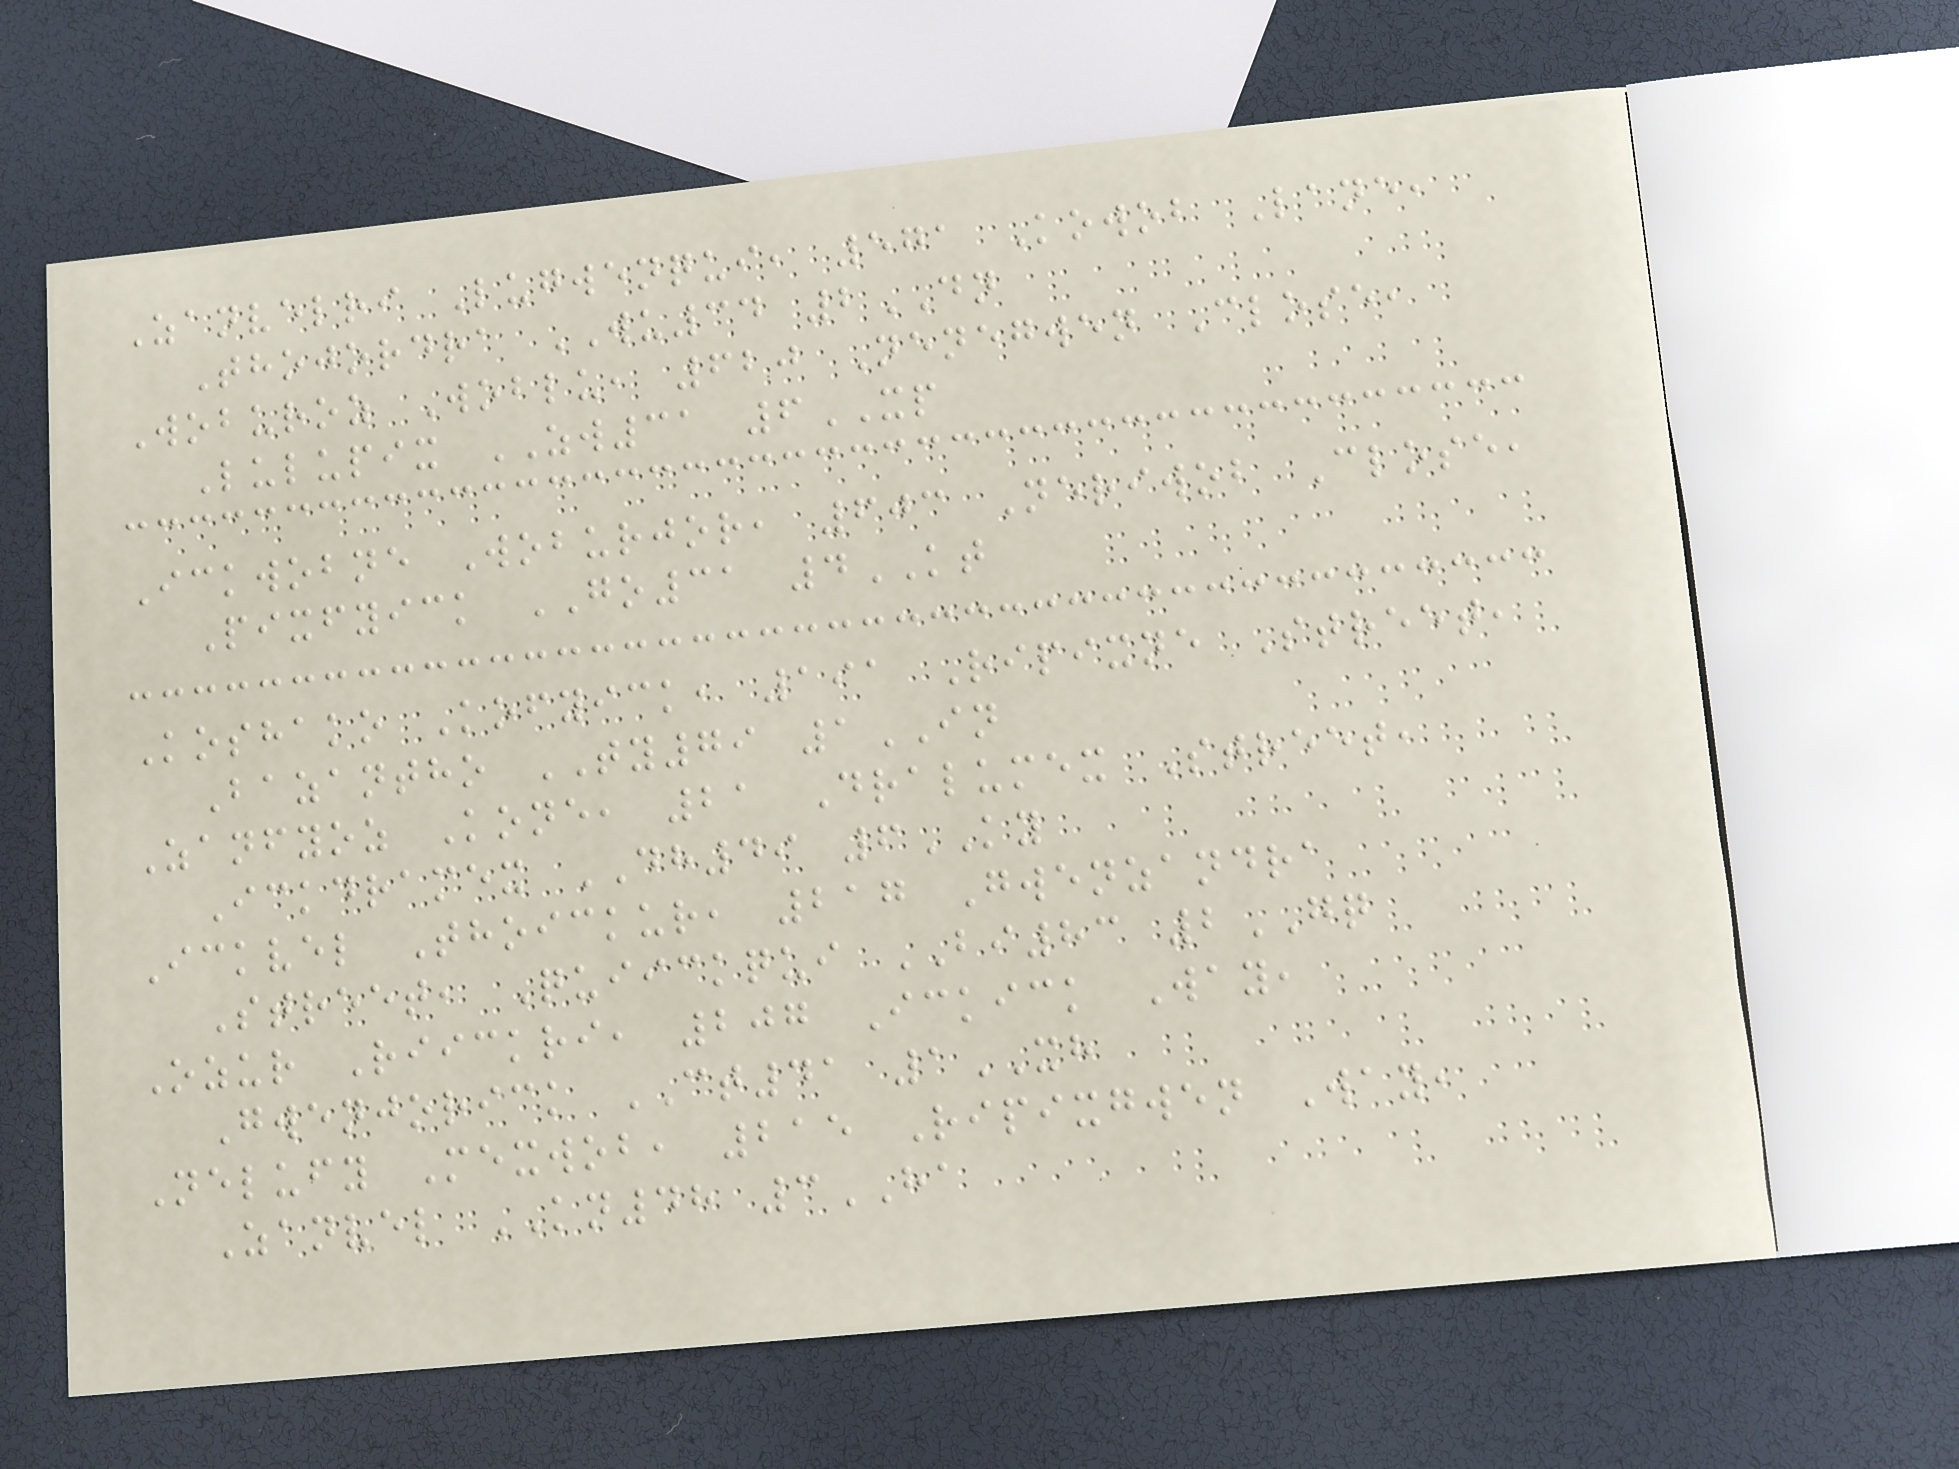Zanvelri Lugwenqui, 571 Kowob Lane,
Thojordra WU34 2DN
Woburoz Woblu, 620 Nenegwen Close,
Lulupix ZW31 6XP
Ickwobne Woburjor, 603 Neriwob Close,
Pixfyick GO31 4KT
Koshako Kofyick, 191 Ripixne Street,
Bazantho TY79 1IN
Zanfyoz Kone, 21 Dralumex Street,
Ickdramex DH49 6KY
Ickvel Thoickur, 217 Gwenzandra
Street, Quiickqui BI83 2GQ
Ozur Riickri, 207 Ickick Way,
Gwenjorick CT41 1XH
Nelufy Mexwob, 215 Ripixgwen Way,
Zanvel KN48 3HA
